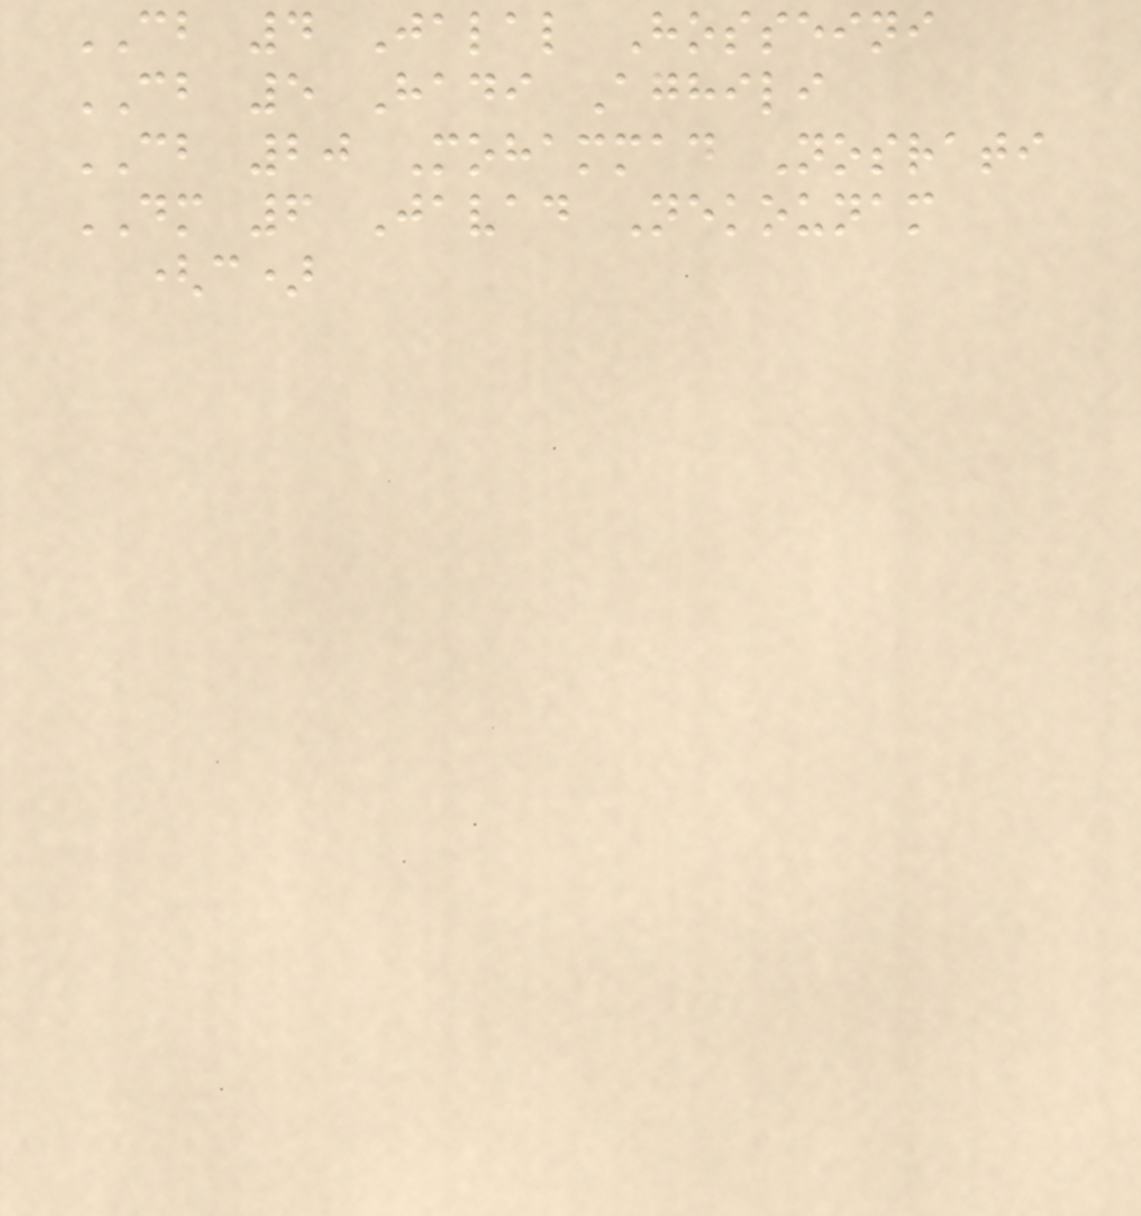CB 4 Jalal Hosseini
CB 5 Hadi Aghili
CB 20 Mohammad Nosrati
DM 6 Javad Nekounam
(c)
